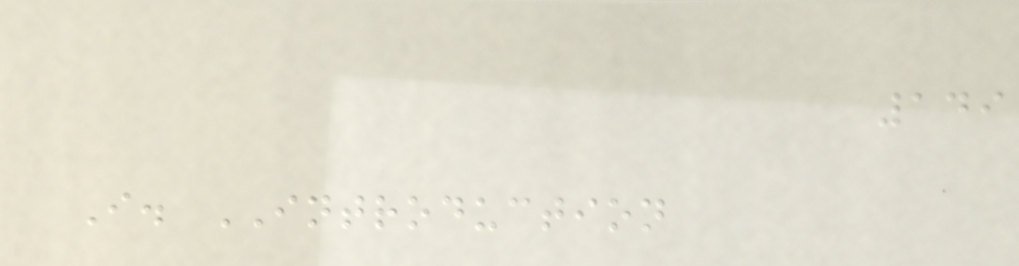149
I. INTRODUCTION
